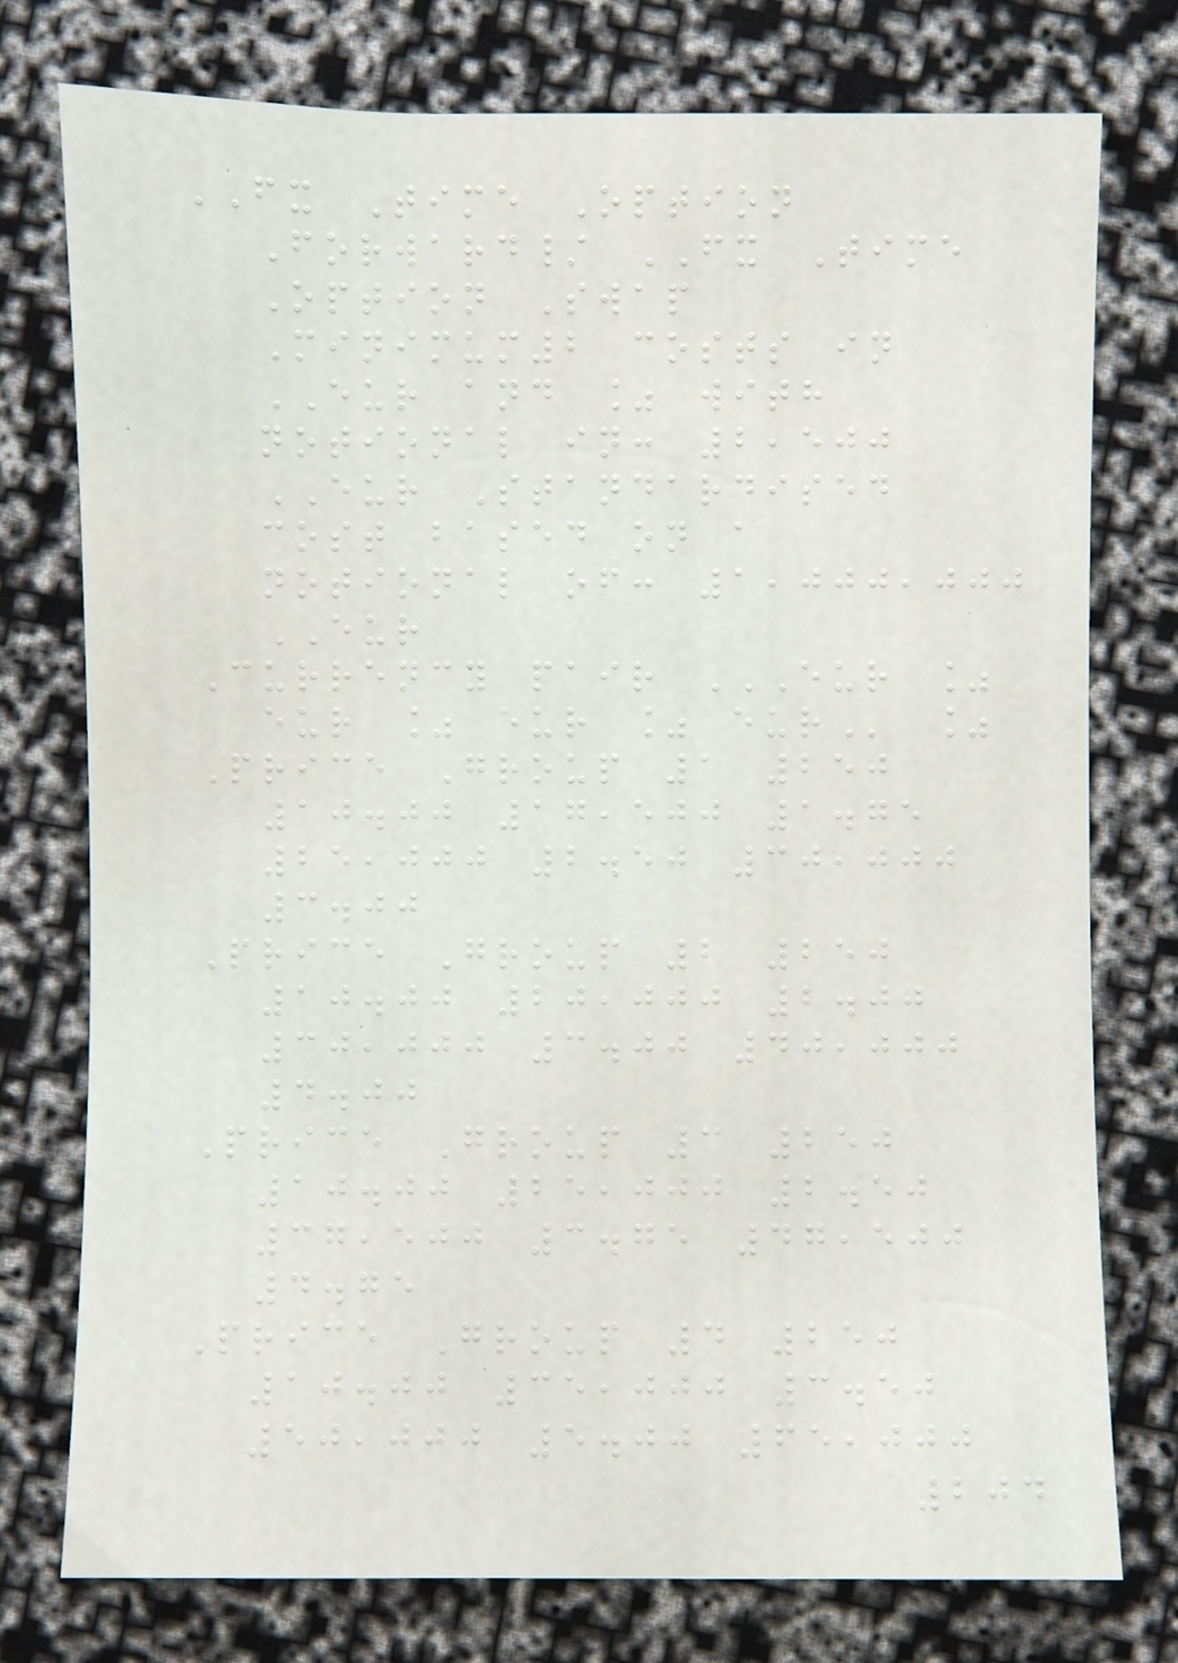FX Time Option
Forward/ FX Time
Option Swap
Minimum2 costs in
EUR and % with
notional in: 2,500
EUR Standardised
cost based on a
notional of: 1,000,000
EUR
Currency pair EUR %
EUR % EUR % EUR %
Price Group 1 250
10.00 17,500 1.75
25,000 2.50 30,000
3.00
Price Group 2 250
10.00 20,000 2.00
30,000 3.00 40,000
4.00
Price Group 3 250
10.00 25,000 2.50
37,500 3.75 47,500
4.75
Price Group 4 250
10.00 35,000 3.50
50,000 5.00 65,000
204
